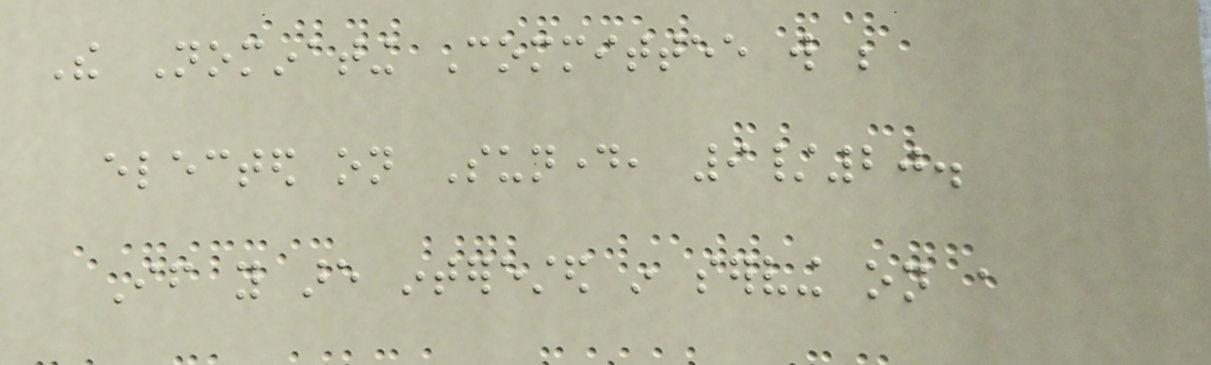The Nominating Committee will be
elected on Sunday, 9/20.
If you are interested in serving on a
